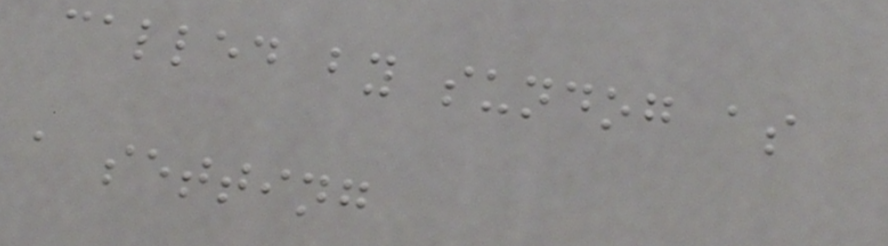called by sundog as
a setting
